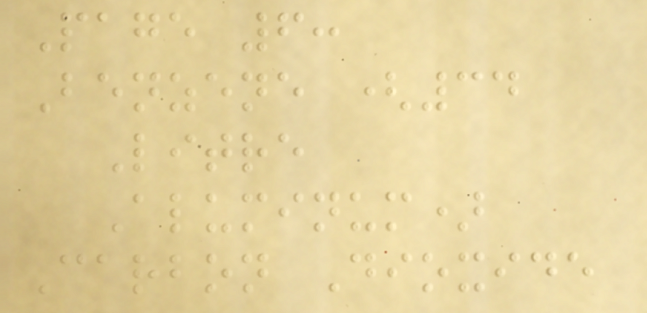Page 6:
Benzene (34
Litre
Aluminum)
Carbon Dioxide
